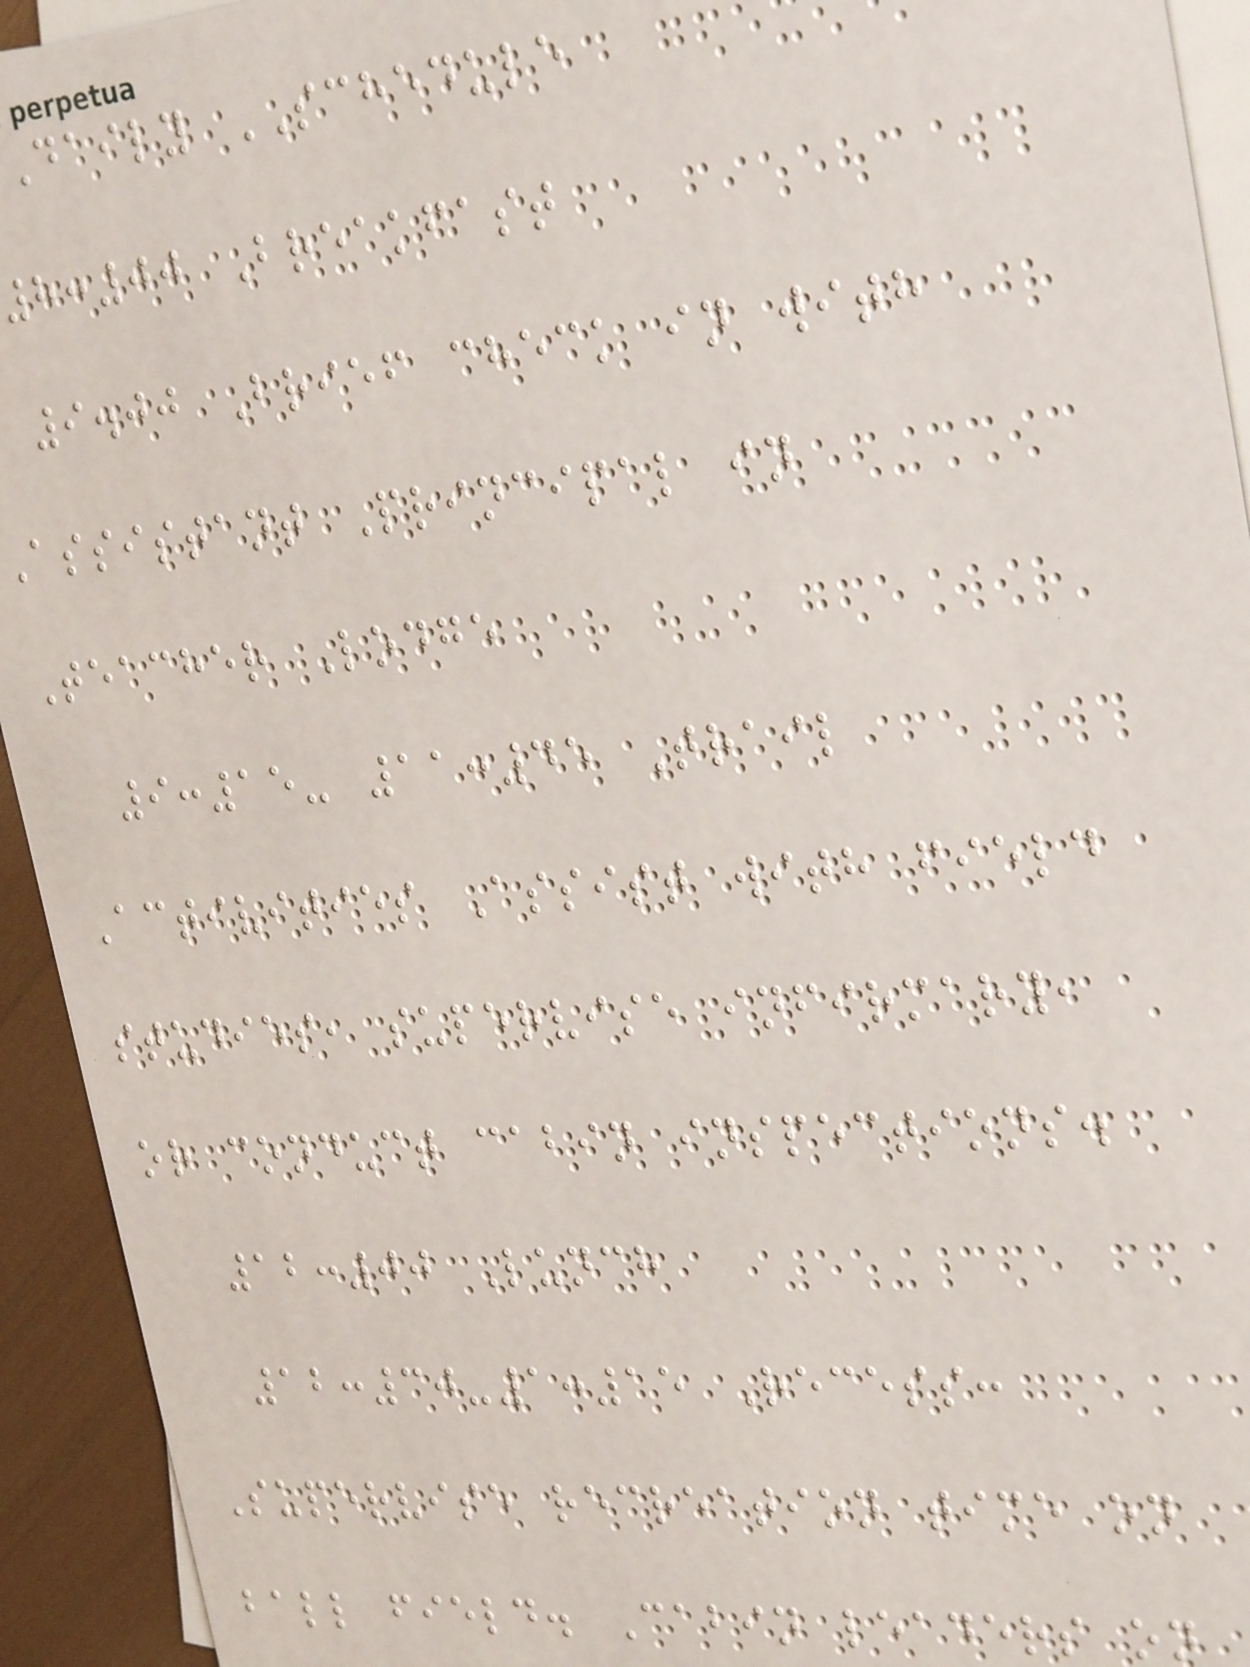daily SCHEDULE
8:00 Breakfast
9.00 Brief check in with
assistant Principal in
Teacher Lodge
9:15- 11:45 Trail
Activities Assist with field
studies, supervise infirmary,
or conduct cabin inspections.
12:00 Lunch
12:30-1:15 Recess:
Supervise recreation time on
ball field. Cabin leaders on
